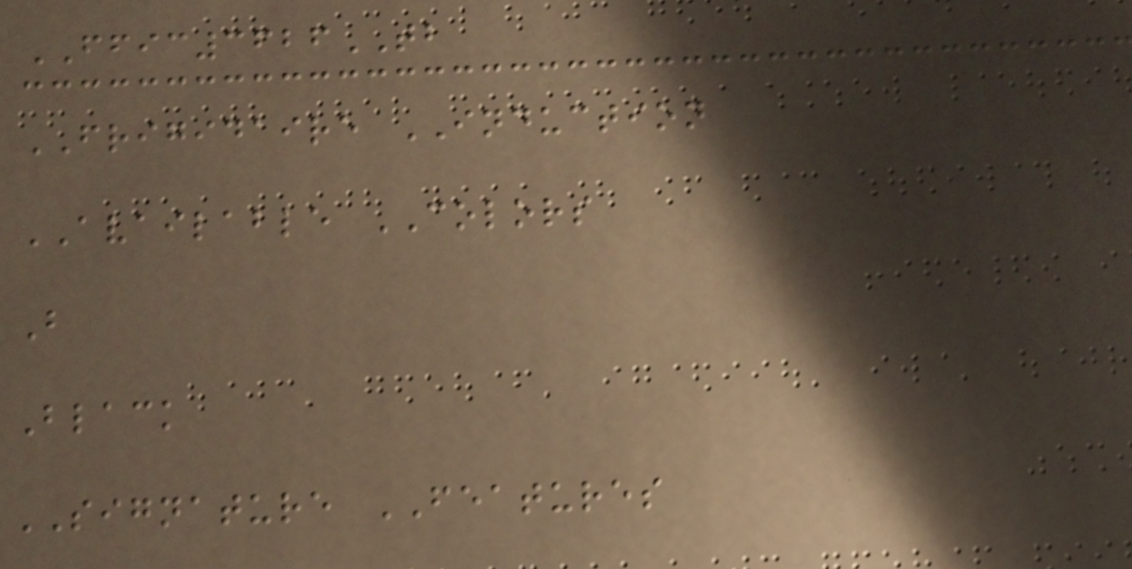FFIC3626TB
FRIGIDAIRE INDUCTION
AVAILABLE COLORS
B
Black
SIGNATURE FEATURES
